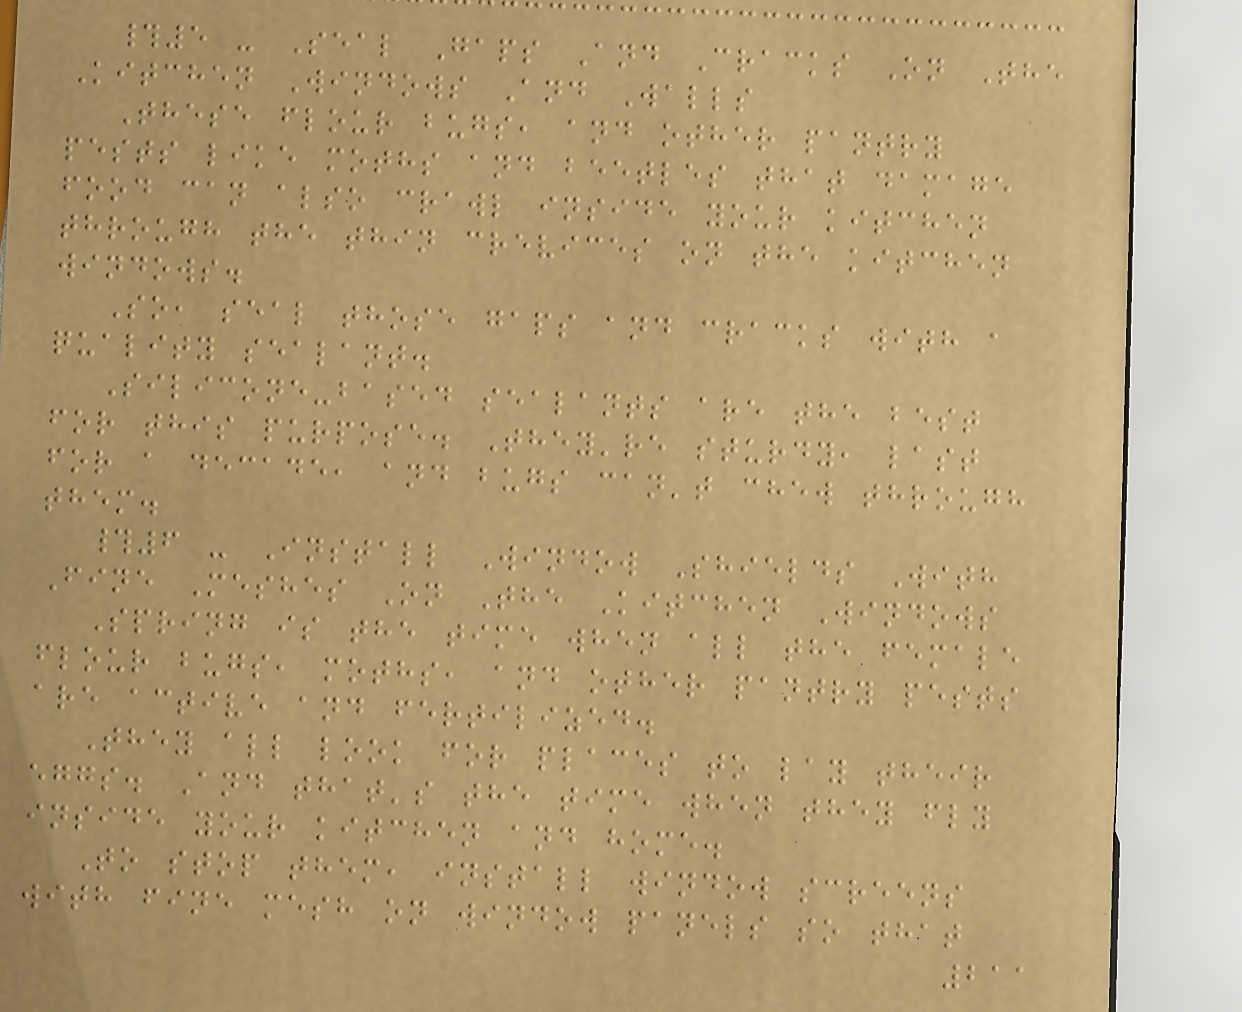#5 - Seal Gaps And Cracks On The
Kitchen Windows And Walls
These flour bugs, and other pantry
pests like moths and beetles that damage
food can also crawl inside your kitchen
through the thin crevices on the kitchen
windows.
So, seal those gaps and cracks with a
quality sealant.
Silicone-based sealants are the best
for this purpose. They're sturdy, last
for a decade, and bugs can't chew through
them.
#6 - Install Window Shields With
Fine Meshes On The Kitchen Windows
Spring is the time when all the female
flour bugs, moths, and other pantry pests
are active and fertilized.
They all look for places to lay their
eggs. And that's the time when they fly
inside your kitchen and home.
To stop them, install window screens
with fine mesh on window panels so that
211
